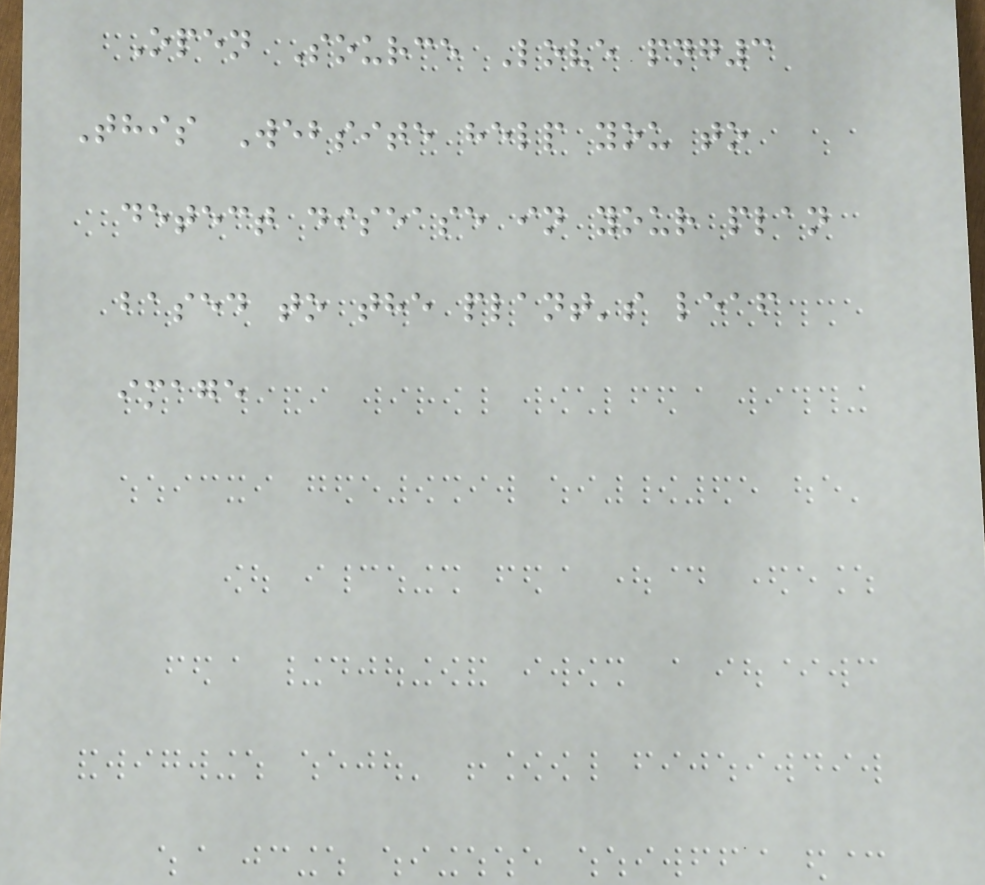Open Source Love png3
This Website help you to
detect disease in your plan
based to the plant's leaf
image
